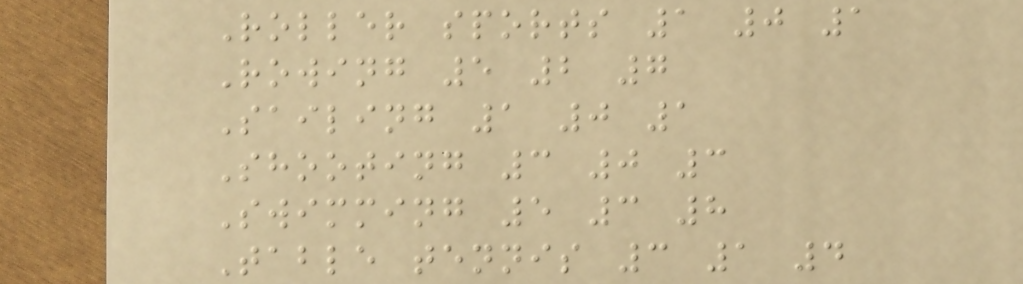Roller sports 1 0 1
Rowing 5 2 7
Sailing 1 0 1
Shooting 3 0 3
Swimming 5 3 8
Table tennis 3 1 4
